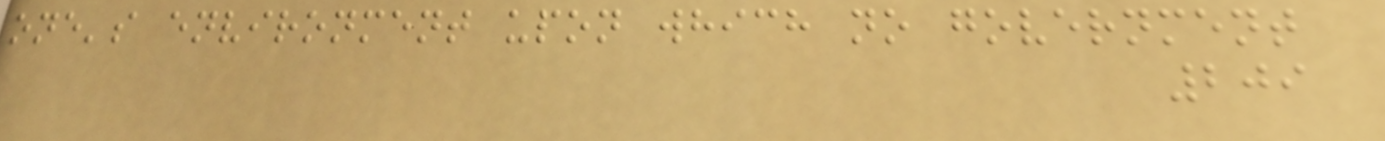one's environment upon which no government
209
